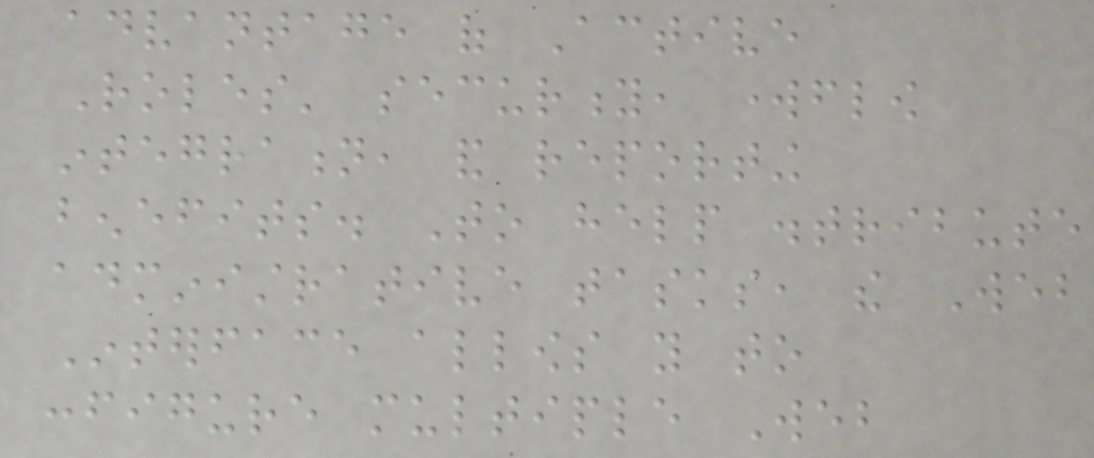advantage of Active
Roles' security, workflow
integration, and reporting
benefits. To help distribute
administrative tasks, the Web
Interface allows you to
configure multiple Web
